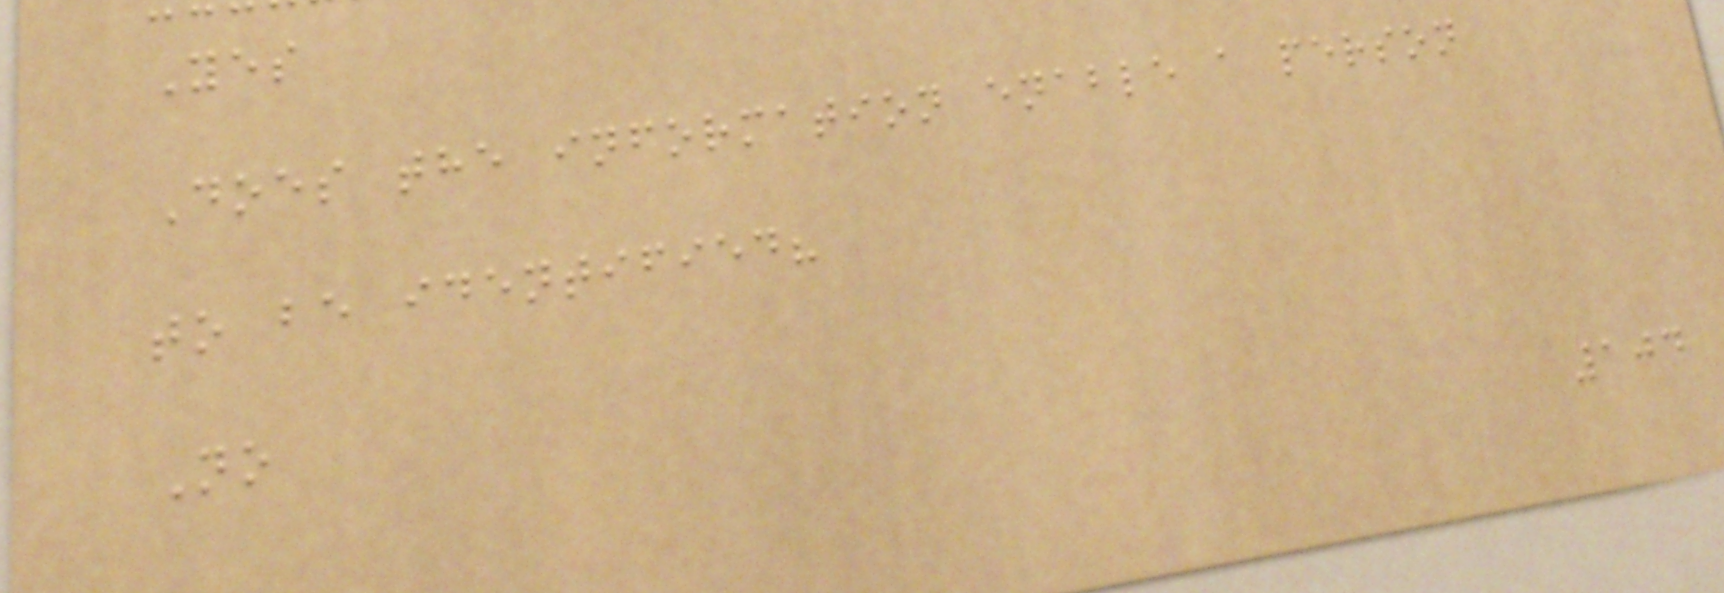Yes
Does the information enable a person
to be identified?
No
104
